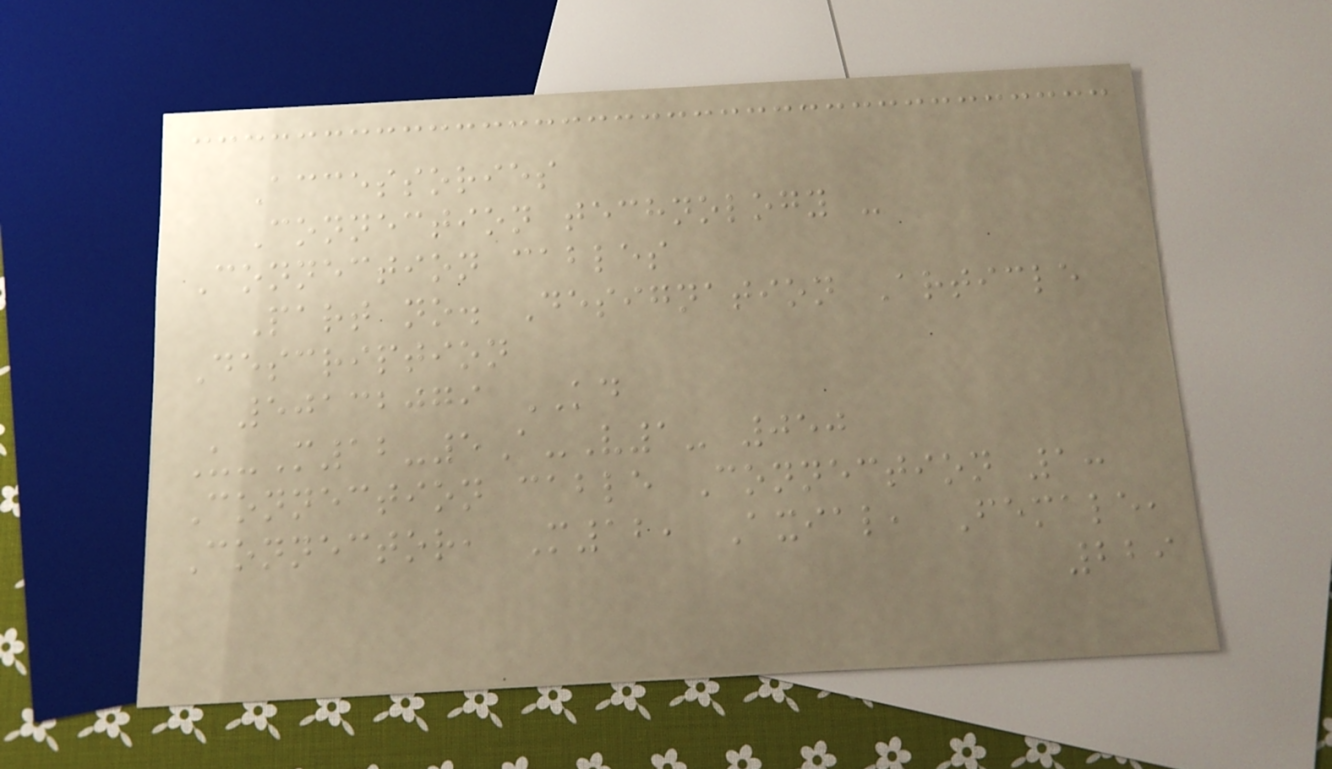Accessories
Connection technology -
Connection cables
Part no. Designation Article
Description
50132079 KD
U-M12-5A-V1- 050
Connection cable Connection 1:
Connector, M12, Axial, Female,
229
